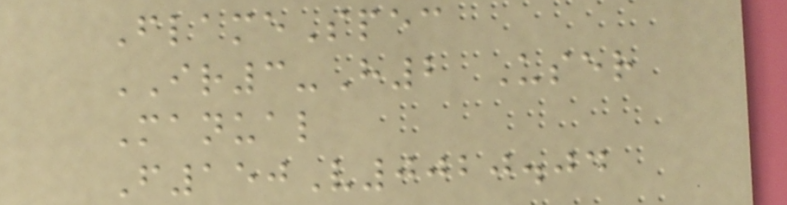FlameSpec
IR3-H2 User
Manual
F150V0020.04
